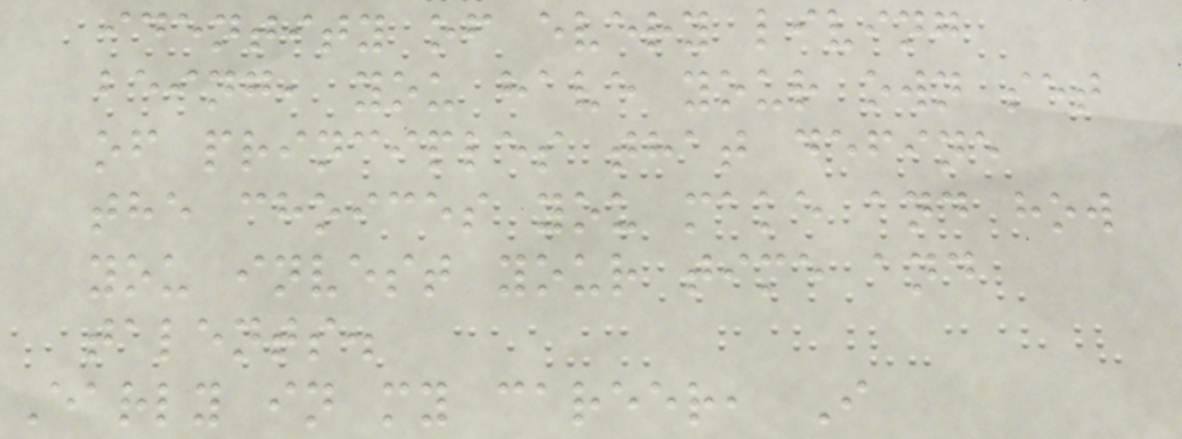identity of every living
being, you have your own set
of principles that define
the choices you make and how
you invest your time and
talents.
Early in my career, I
